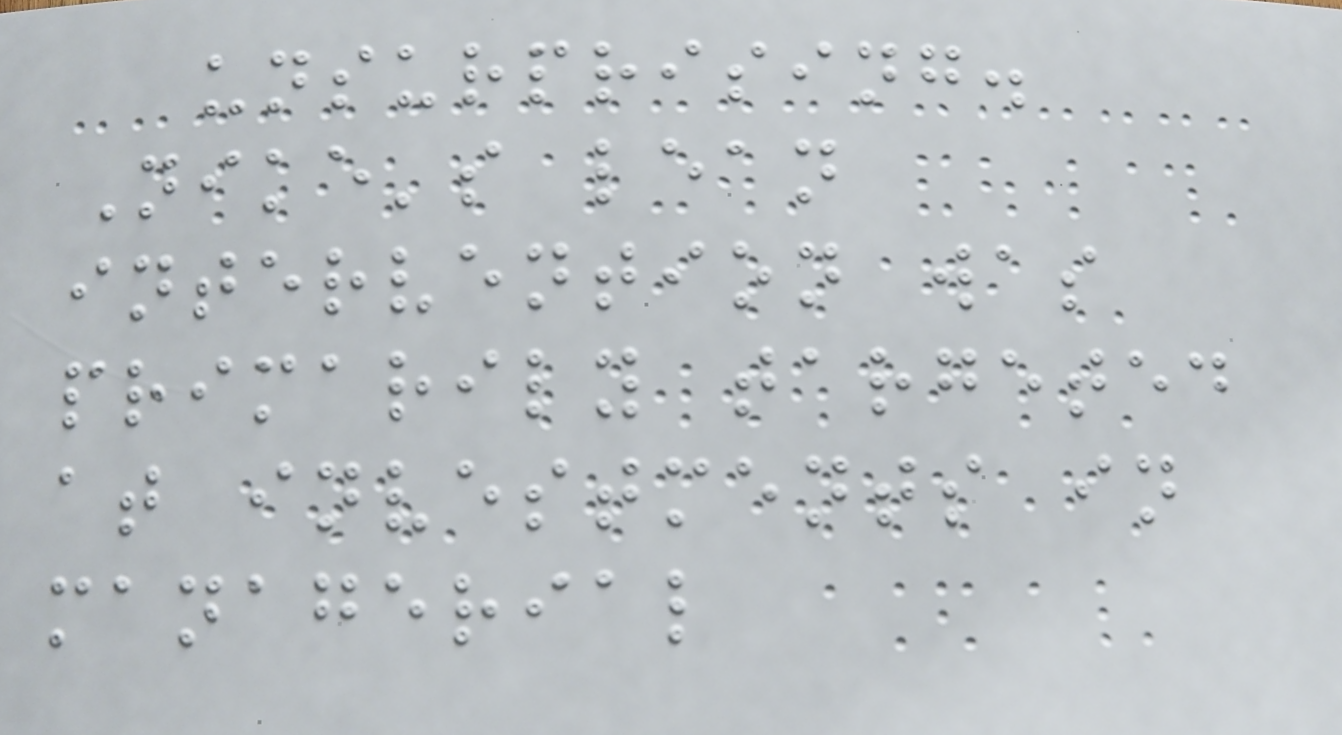unsurprising.
Nike's lean
intervention was
primarily targeted
at investments in
managerial
